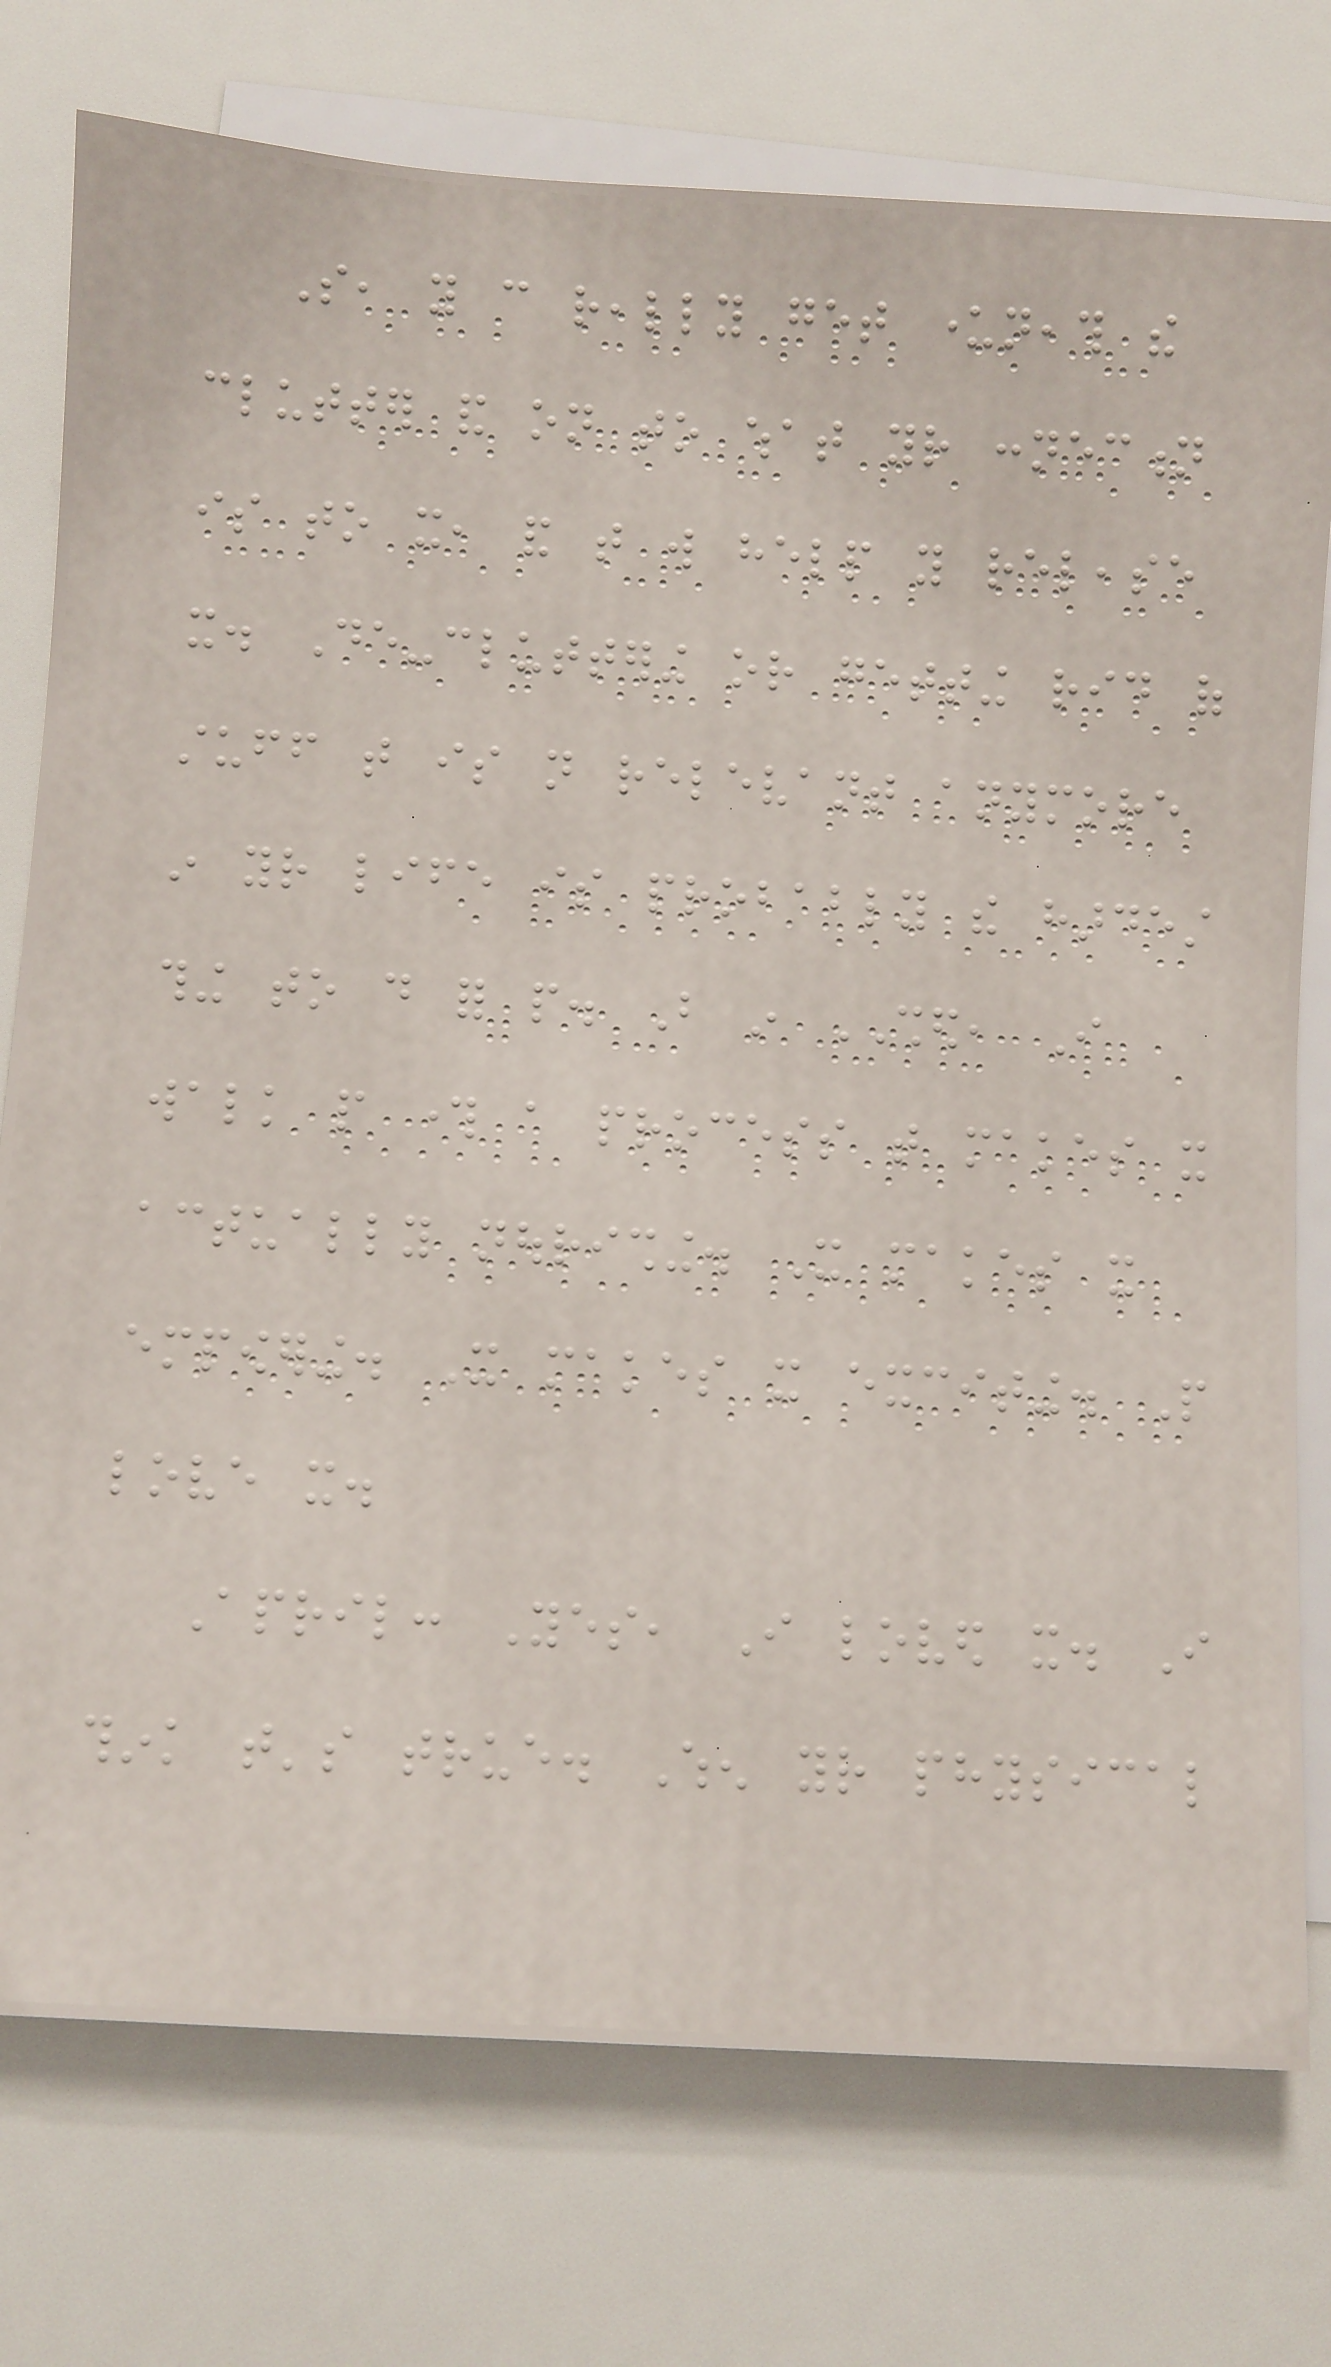So, you can really get underneath the
clutter and on to what your connection
is to it, and that will help you release
it. De-cluttering or getting rid of
stuff that is not relevant anymore
in your life is probably the hardest
thing to do for people. But in SHED, I
walk people through a process that makes it
actually nourishing. It makes it
empowering. It makes it exciting. People
love it.
April: Yes, I loved it. I
think that's true. When your physical
